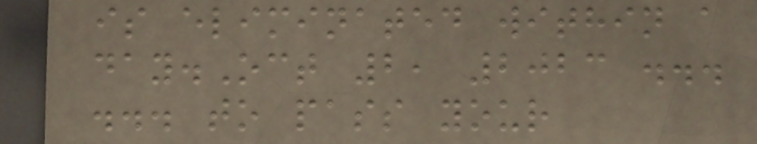is eliminated within a
day.Oct 2, 2023 ...
... to pass your
